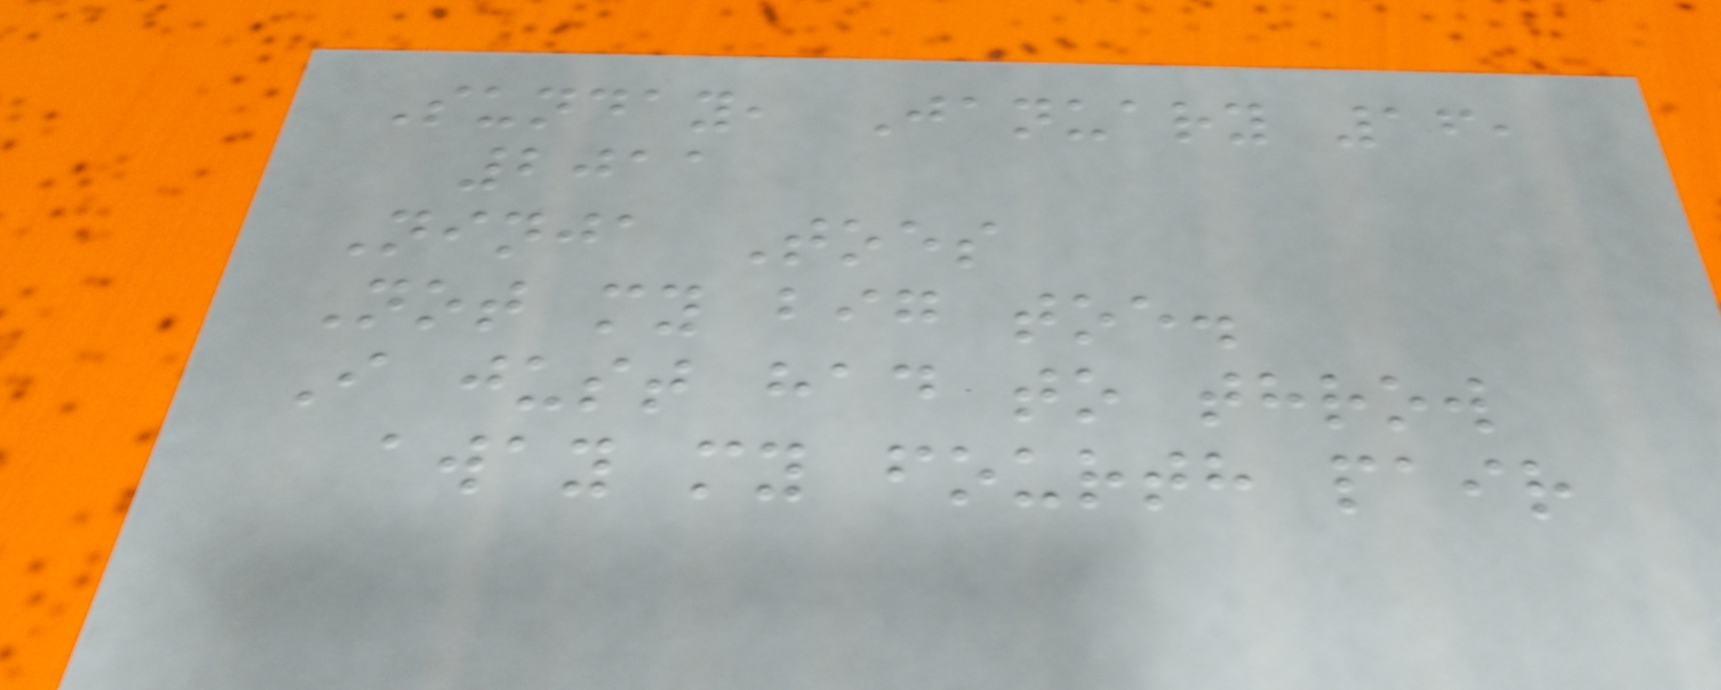Sunday, January 16,
2011
Ninja Toes
Not my big toe.
I just had to throw
away my fourth pair
